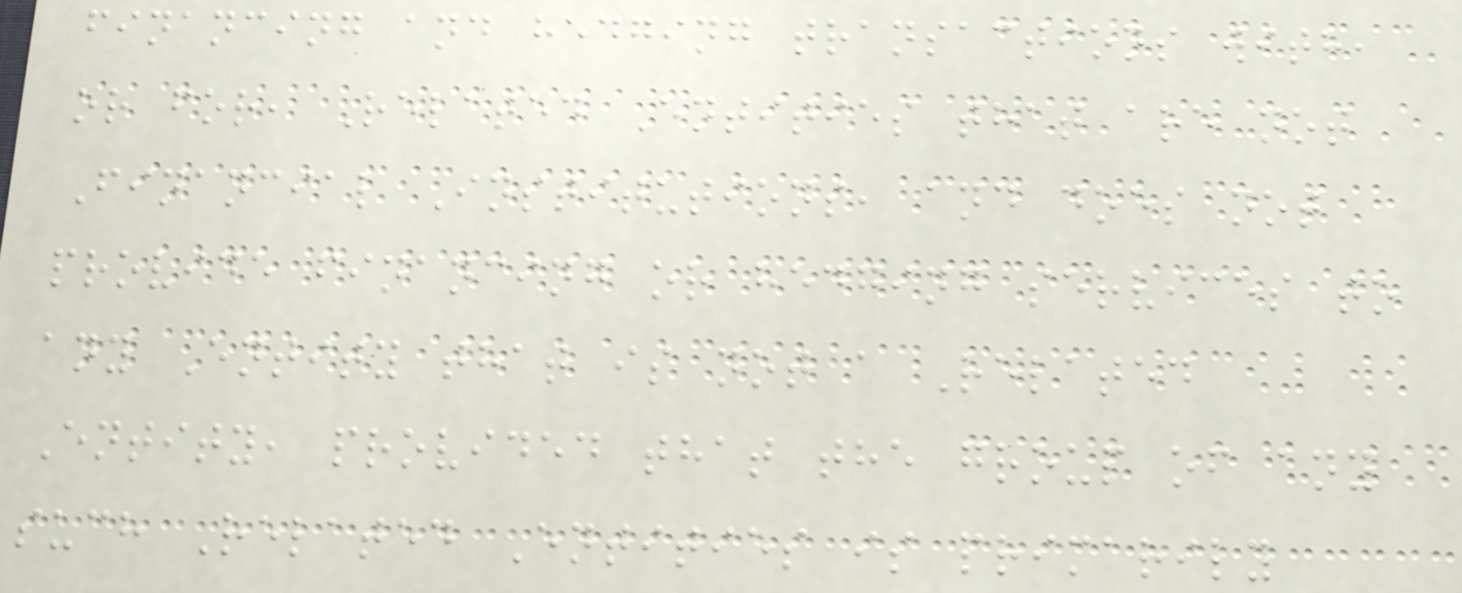financing and hedging transactions with,
or for, Related Entities that are not
Financial Institutions, and does not
provide financing or hedging services to
any Entity that is not a Related
Entity, provided that the group of any
such Related Entities is primarily
